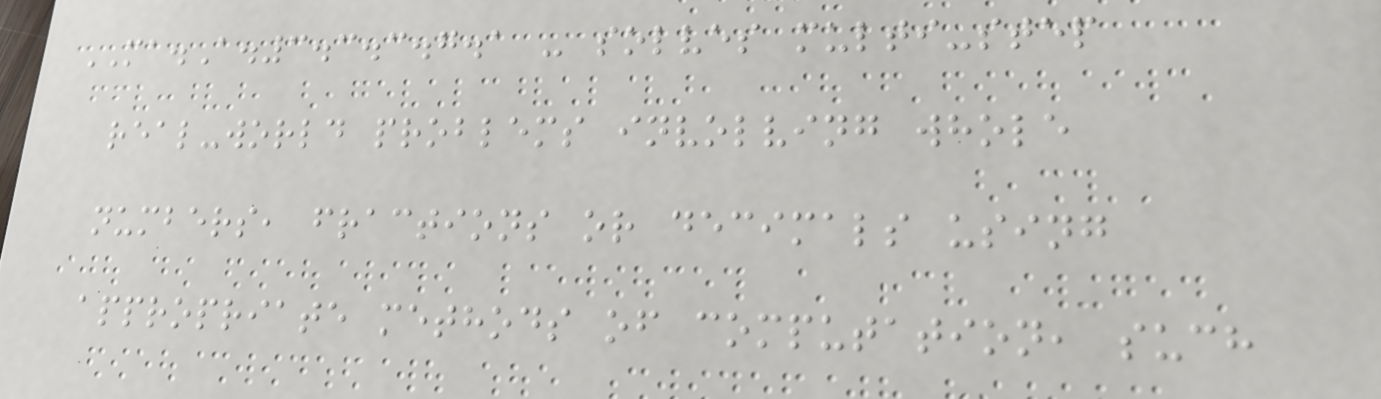MA.A.3.3.3.7.1 - solves multi-step
real-world problems involving whole
numbers, fractions or decimals using
appropriate methods of computation, such
